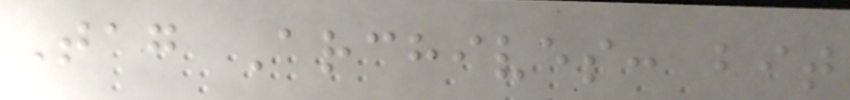Tag Archives: bit
